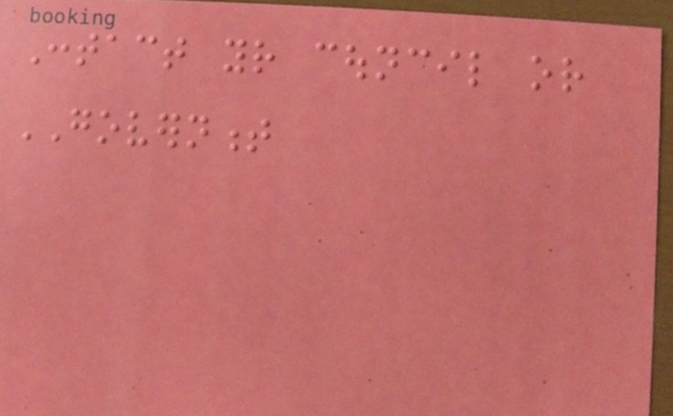Contact your council or
GOVERNMENT
